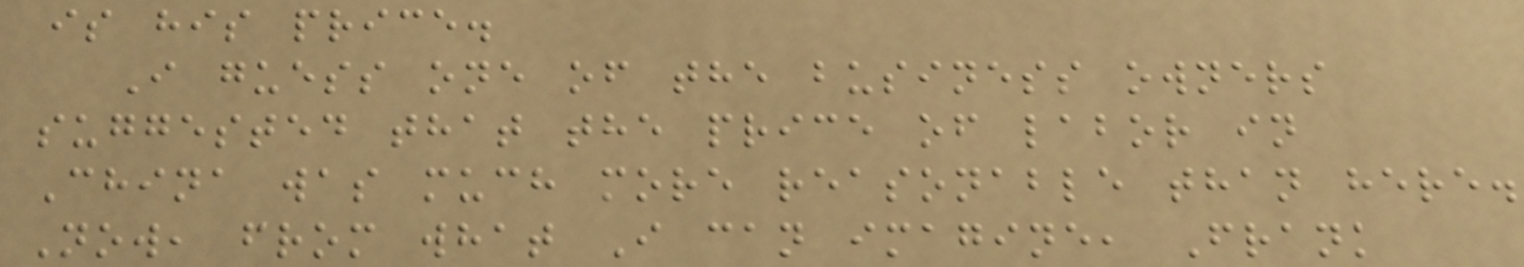is his price.
I guess one of the business owners
suggested that the price of labor in
China was much more reasonable than here.
Now, from what I can imagine, Frank
